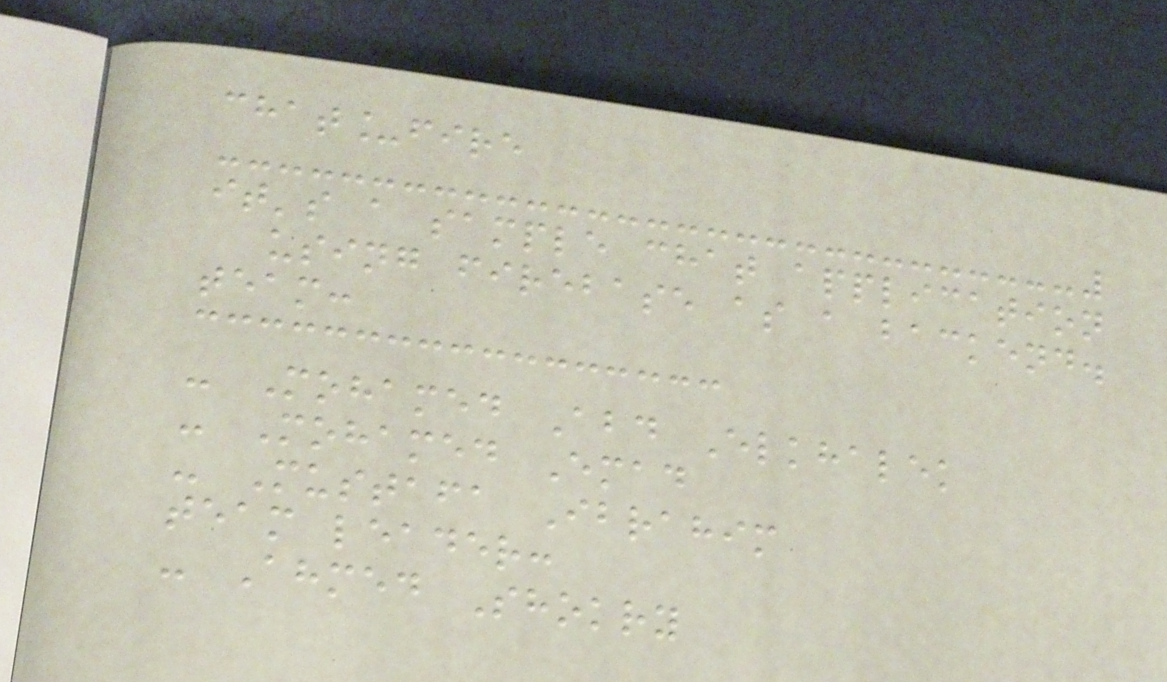chat_fire
it's a sample chat application
using firebase as a backend.
team:
- Mohamed Abd Elkhalek
- Mohamed Emad
- Mustafa Ibrahim
team leader:
- Ahmed Shokry
